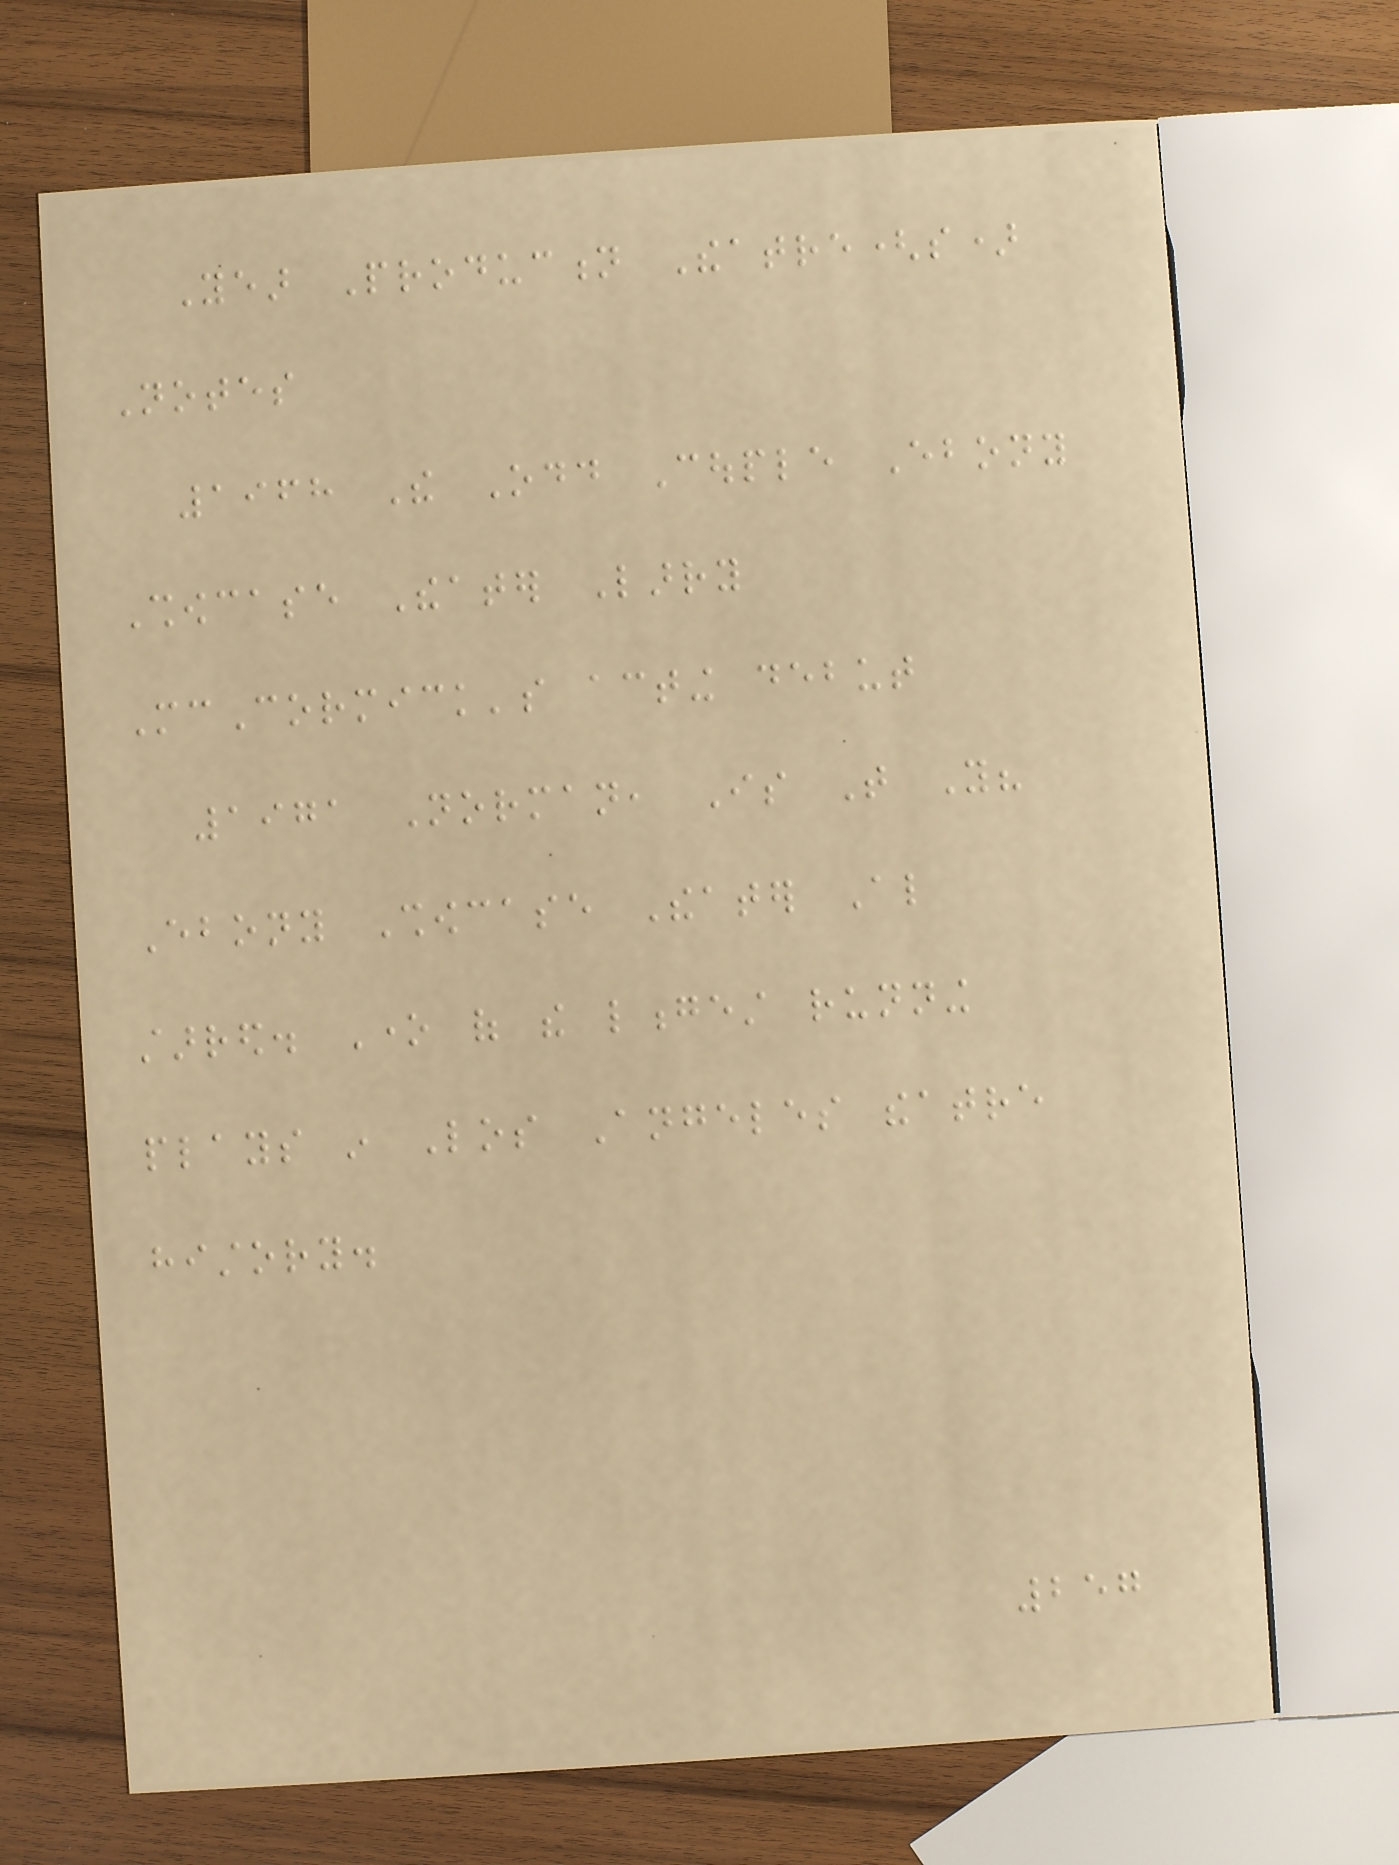Year Production Theatre(s)
Notes
1968 The Odd Couple Ebony
Showcase Theater Larry
McCormick's acting debut
1971 Norman, Is That You?
Ebony Showcase Theater Also
starred. One of the longest running
plays in Los Angeles theatre
history.
257
